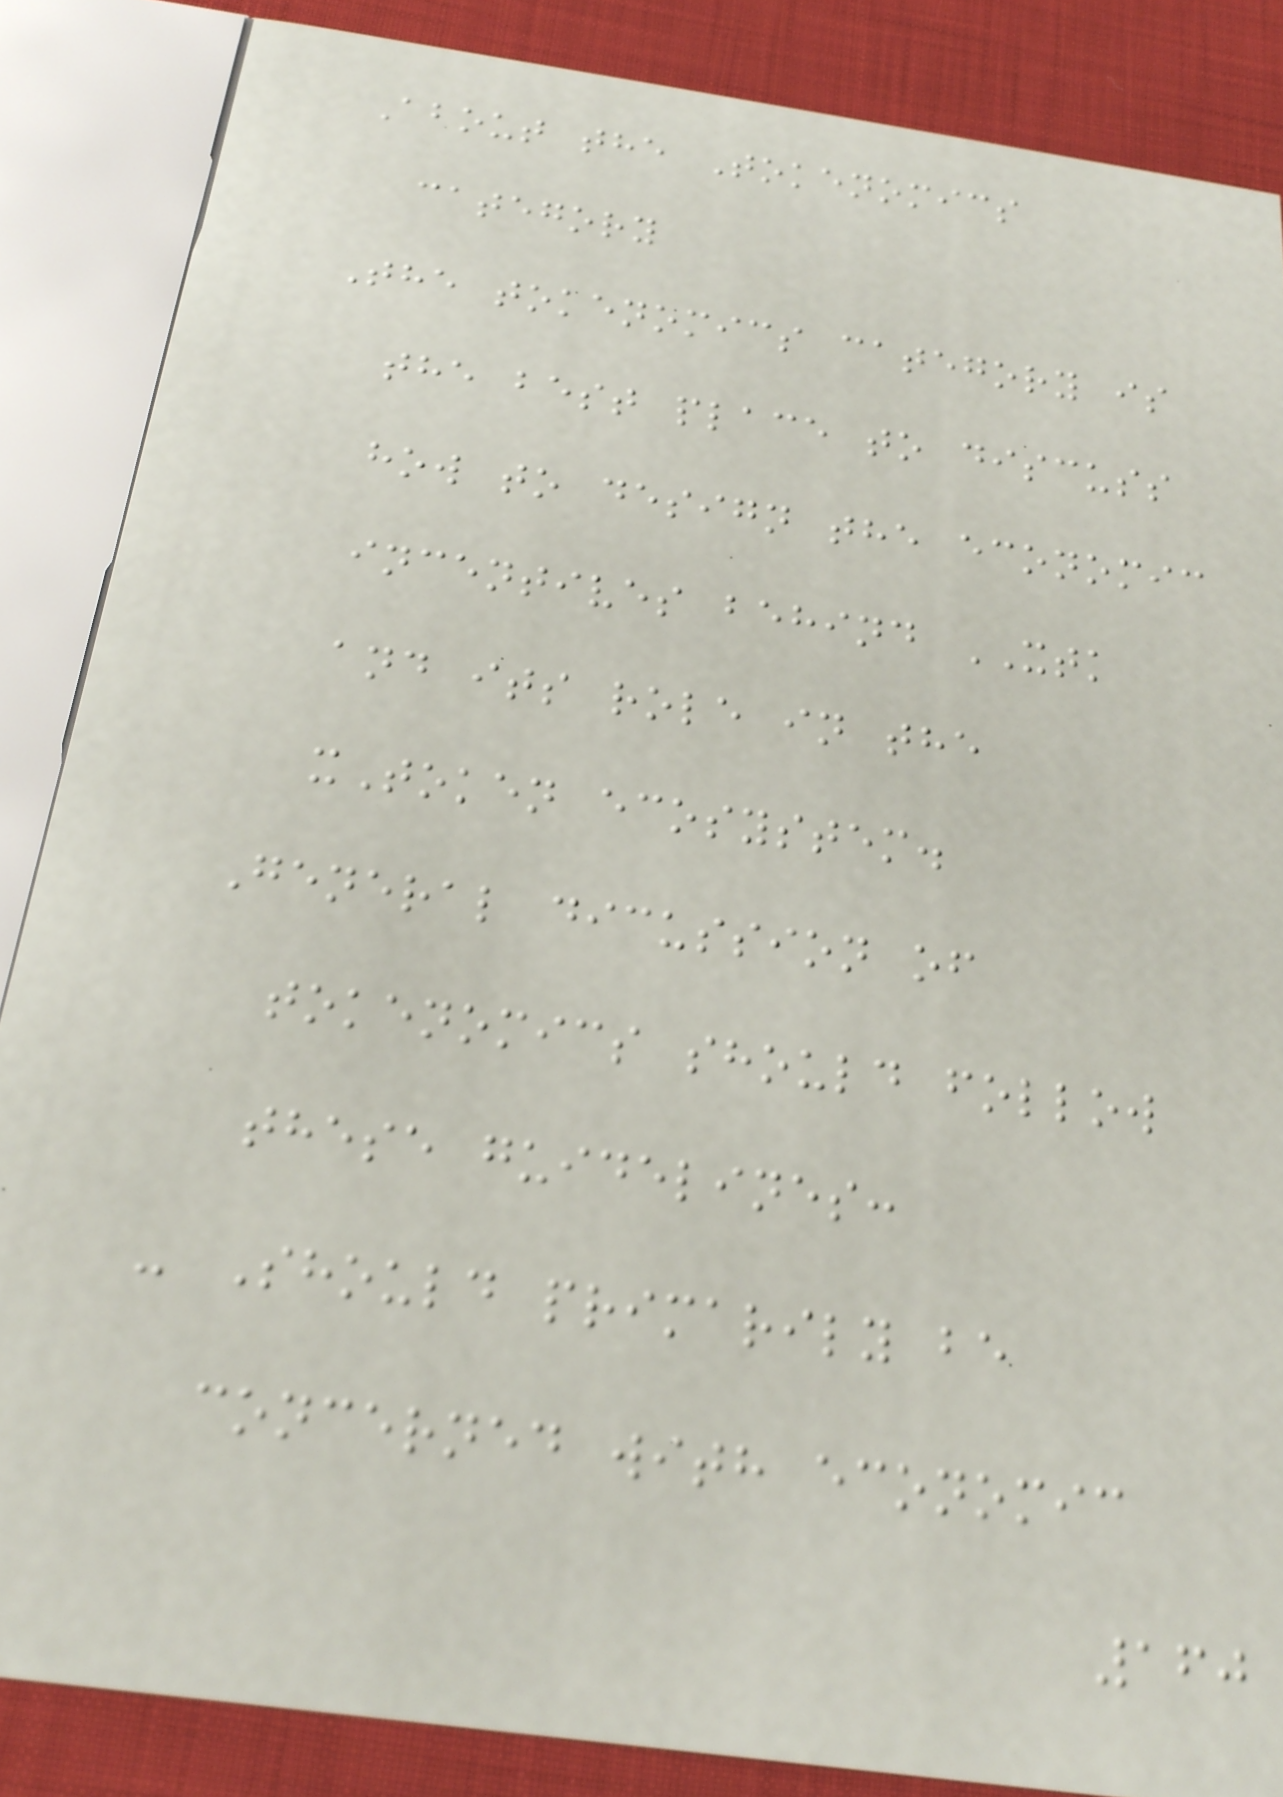About the Tokenomics
category
The tokenomics category is
the best place to discuss
how to design the economic
incentives behind XTK
and its role in the
xToken ecosystem.
General dicussion of
tokenomics should follow
these guidelines:
- Should primarily be
concerned with economic
160
